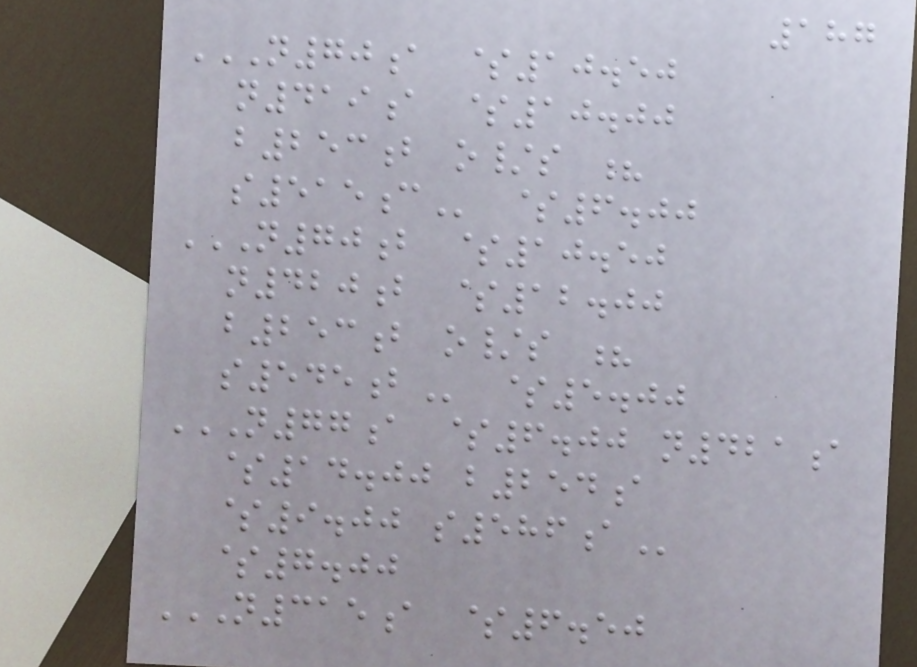187
N70A $10.50
N419A $10.00
B253B O/S ?
S515C $6.00
N70B $10.50
N420B $12.00
B253B O/S ?
S545B $5.00
N77A $6.00 N421A
$14.00 B254A
$9.00 S586A
$7.00
N315A $6.50
